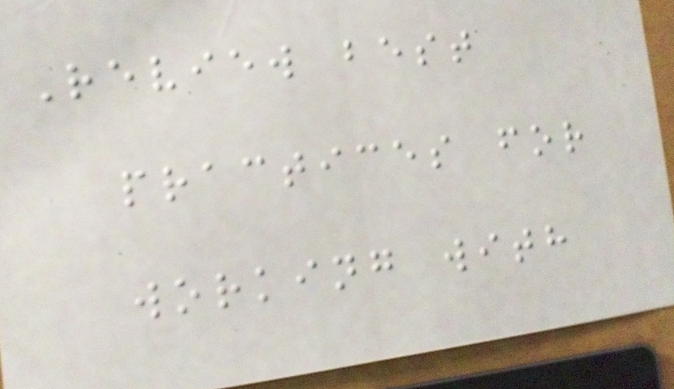Review best
practices for
working with
